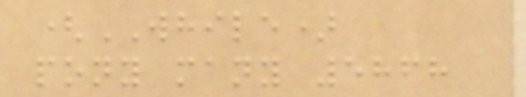(WHILE)
pony many 5868
